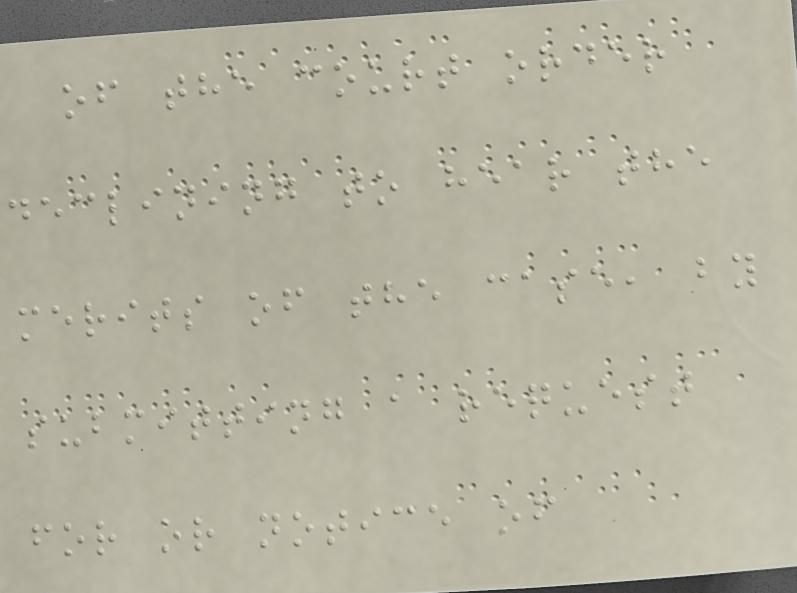of the court order
declining to hear the
merits of the case, by
submitting a request
for or notice of
